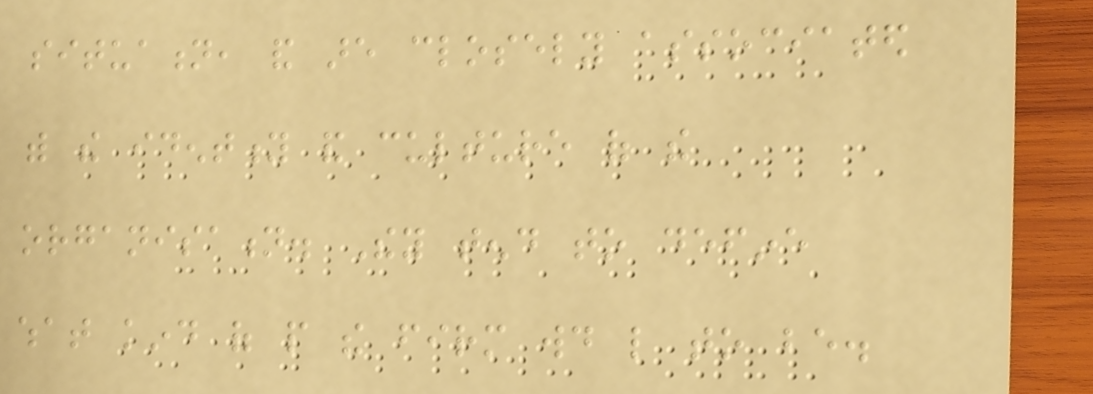situation, and are closely associated
with the identity and culture of the
organisation. They tend to define
what kind of people the firm would like to be.
